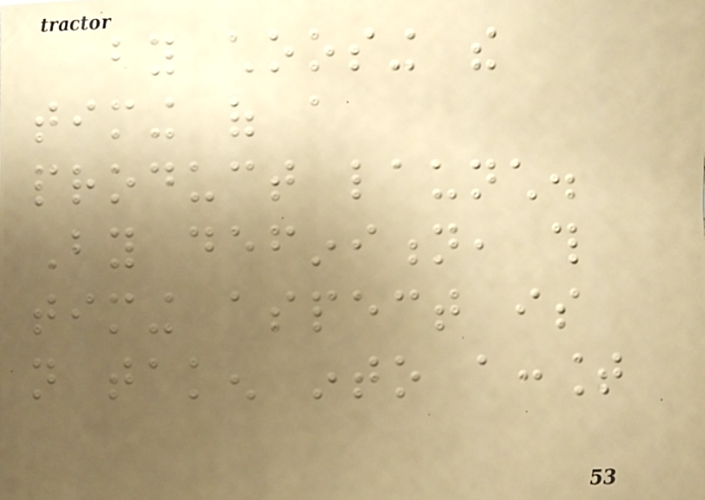by choosing the
timing of a
product launch.
By definition, this
timing aspect is
not taken into account
